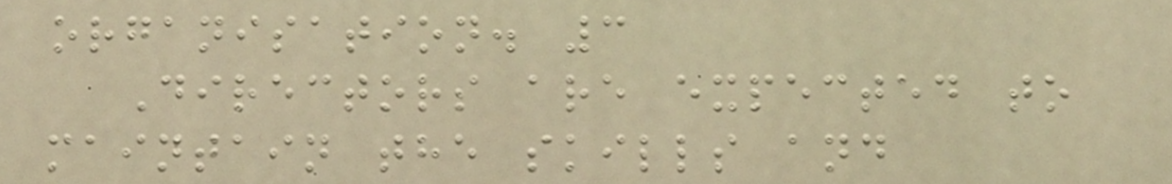organisation. 3
Directors are expected to
maintain the skills and
